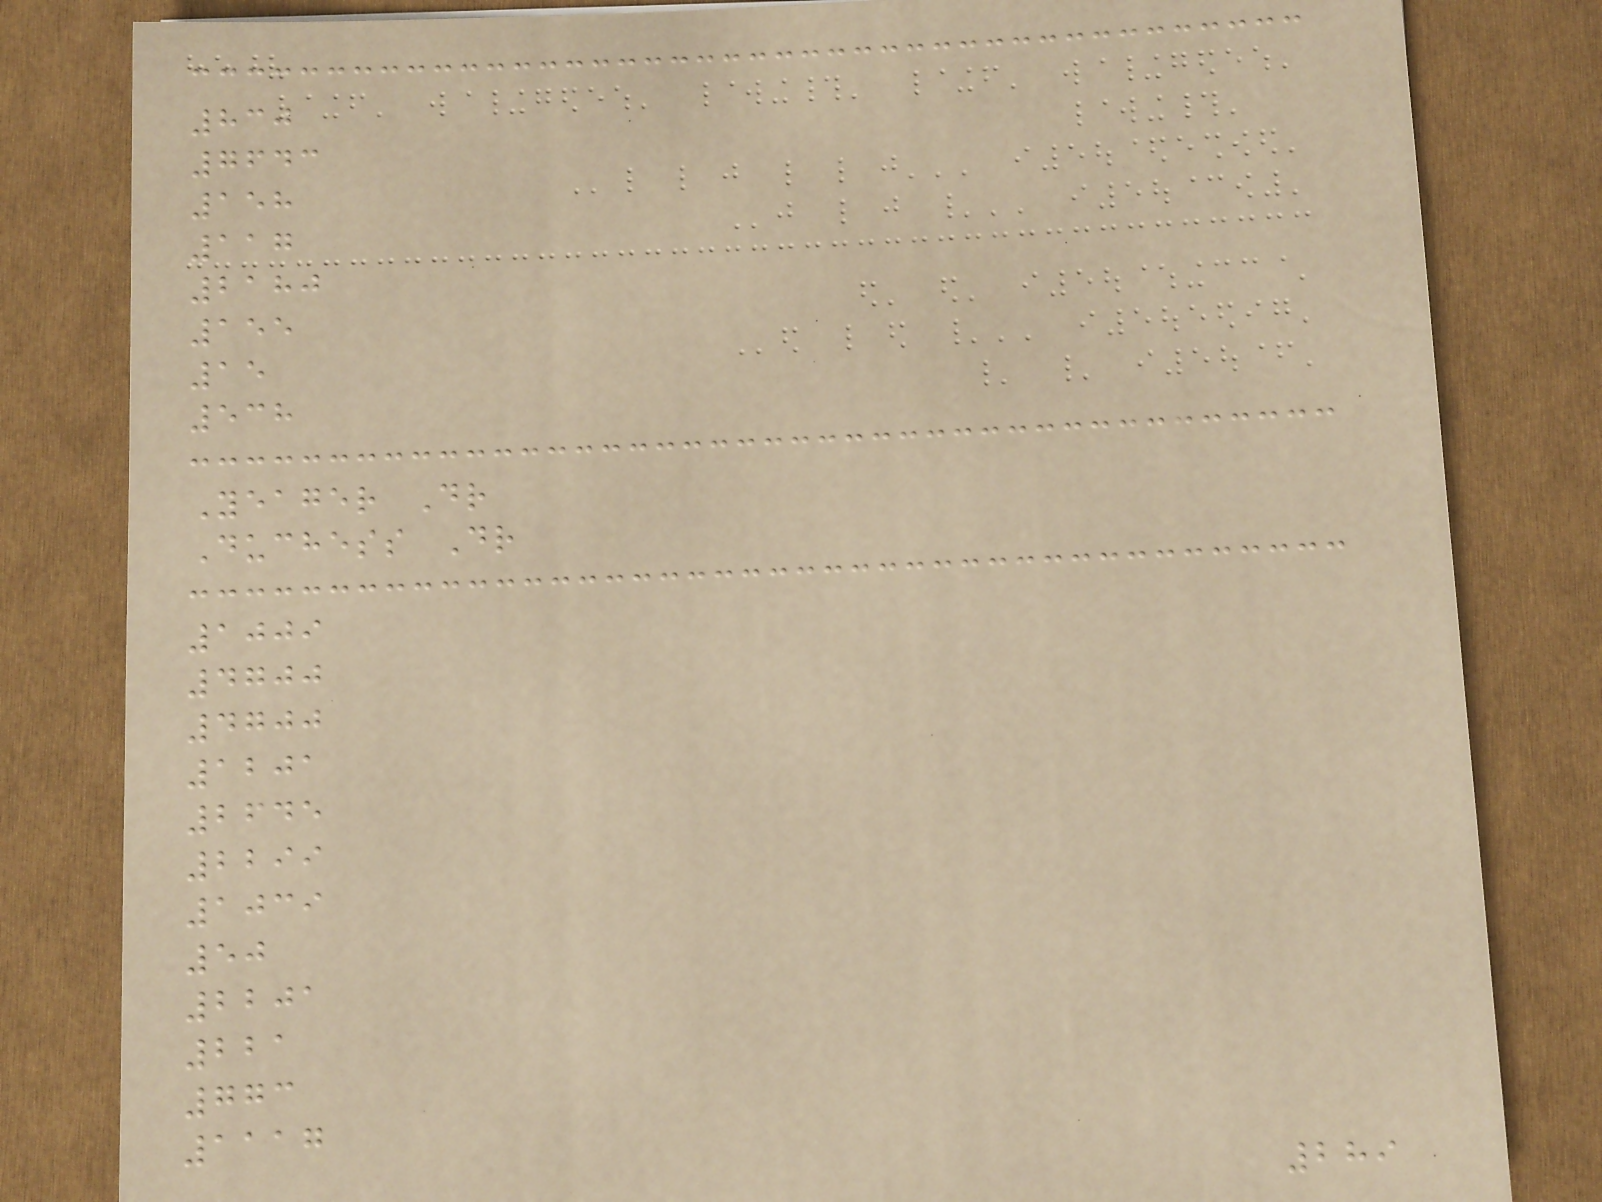830
7643
158
117
2180
155
15
538
Yeager Dr
Duchess Dr
1009
4700
4700
1201
2645
2299
1039
50
2201
221
773
1117
289
